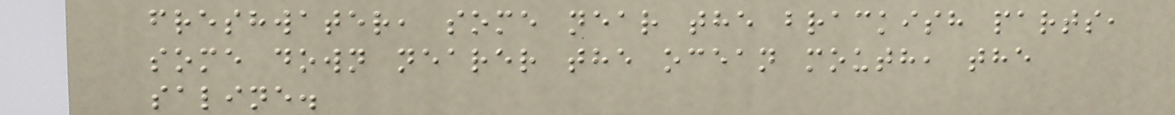freshwater, some near the brackish parts,
some down nearer the ocean mouth, the
saline.
